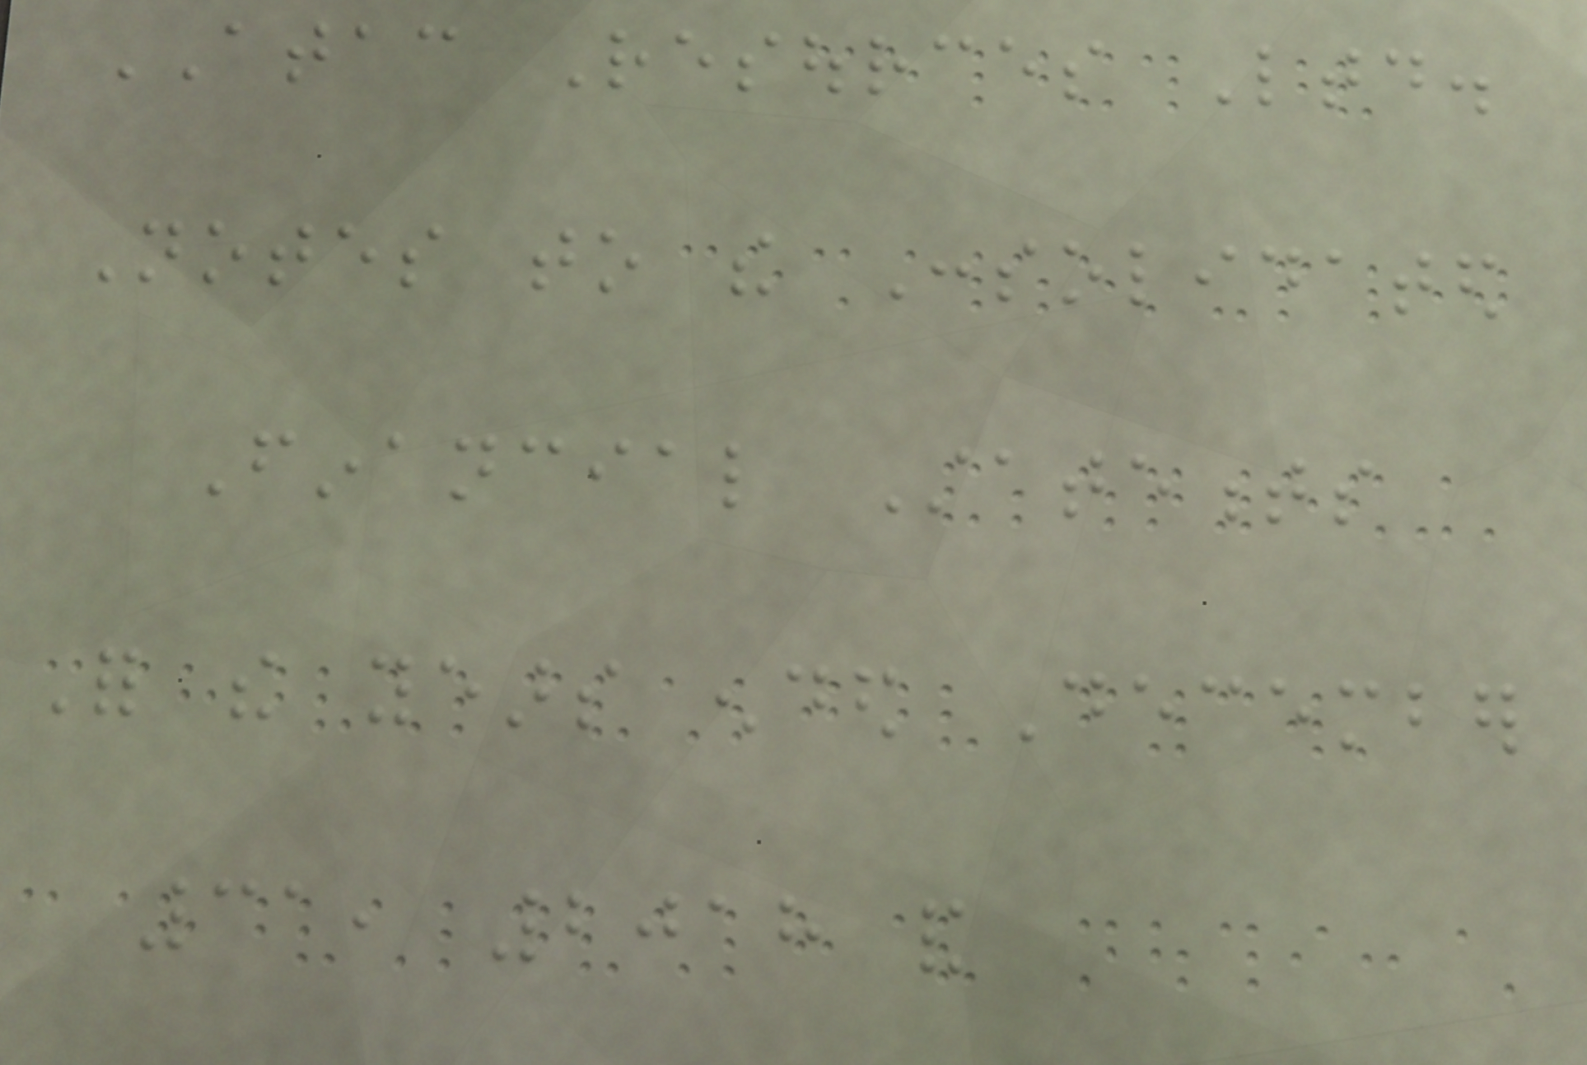ATAC Resources Ltd.
Notes to the Consolidated
Financial Statements
For the years ended December
31, 2018 and
